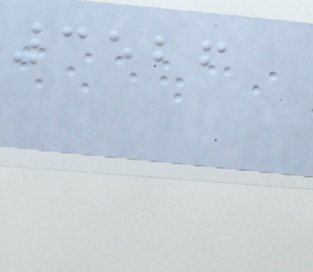3526
